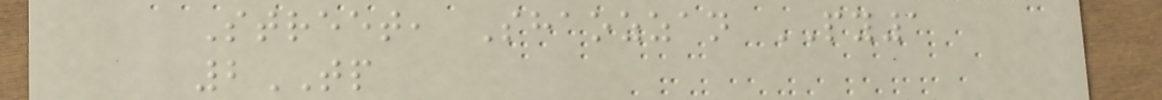Street, Shaozzan PY1
2TP
